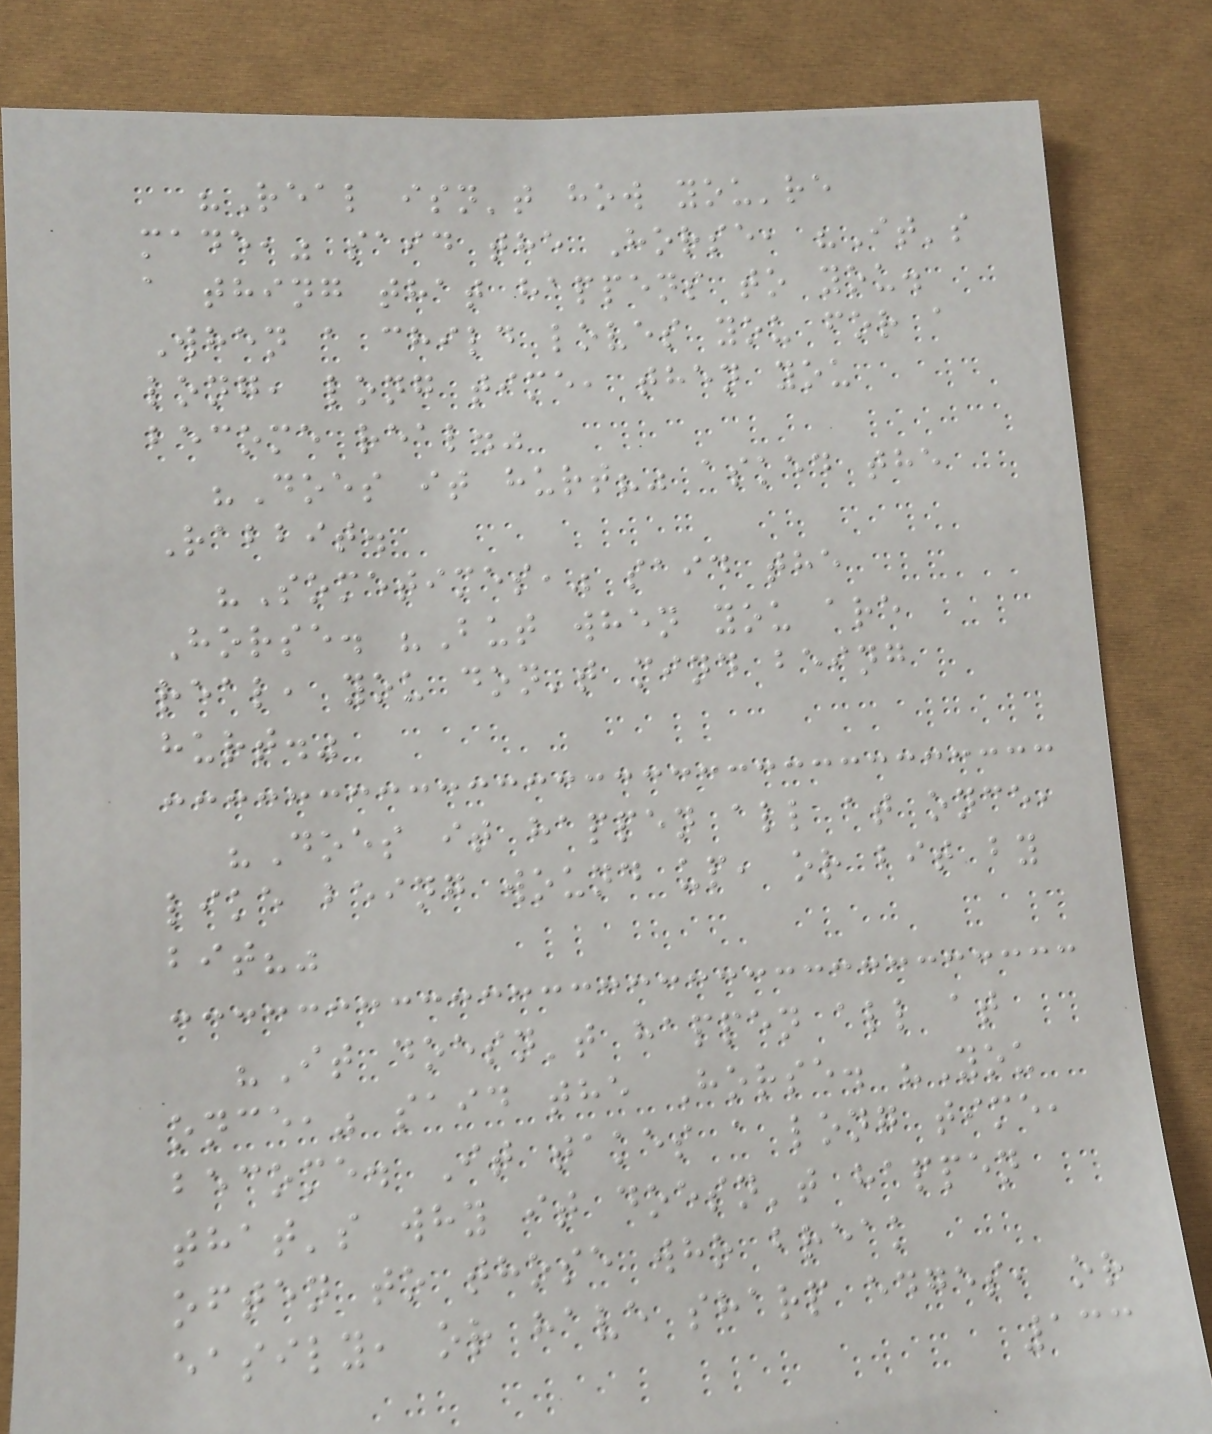"Real isn't how you're
made," said the Horse, "It's
a thing that happens to you.
When a child loves you for a
long, long time, then you
become real."
"Does it hurt?" asked the
Rabbit.
"Sometimes," said the
Horse. "But when you are
real, you don't mind being
hurt."
"Does it happen all at once,
like being wound up, or bit by
bit?"
"It doesn't happen all at
once," said the Horse. "You
become. It takes a long time,
that's why it doesn't happen
often to those who break
easily, or have sharp edges, or
133
